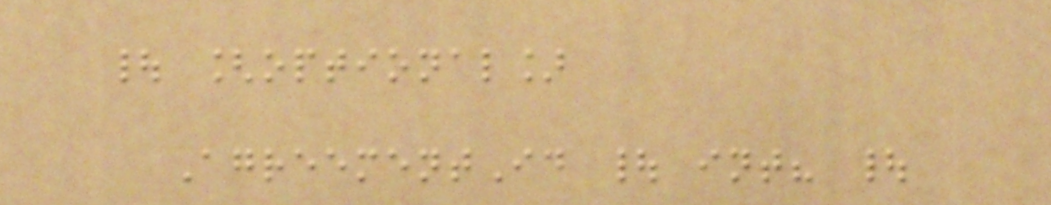| [optional]
AgreementId | int? |
